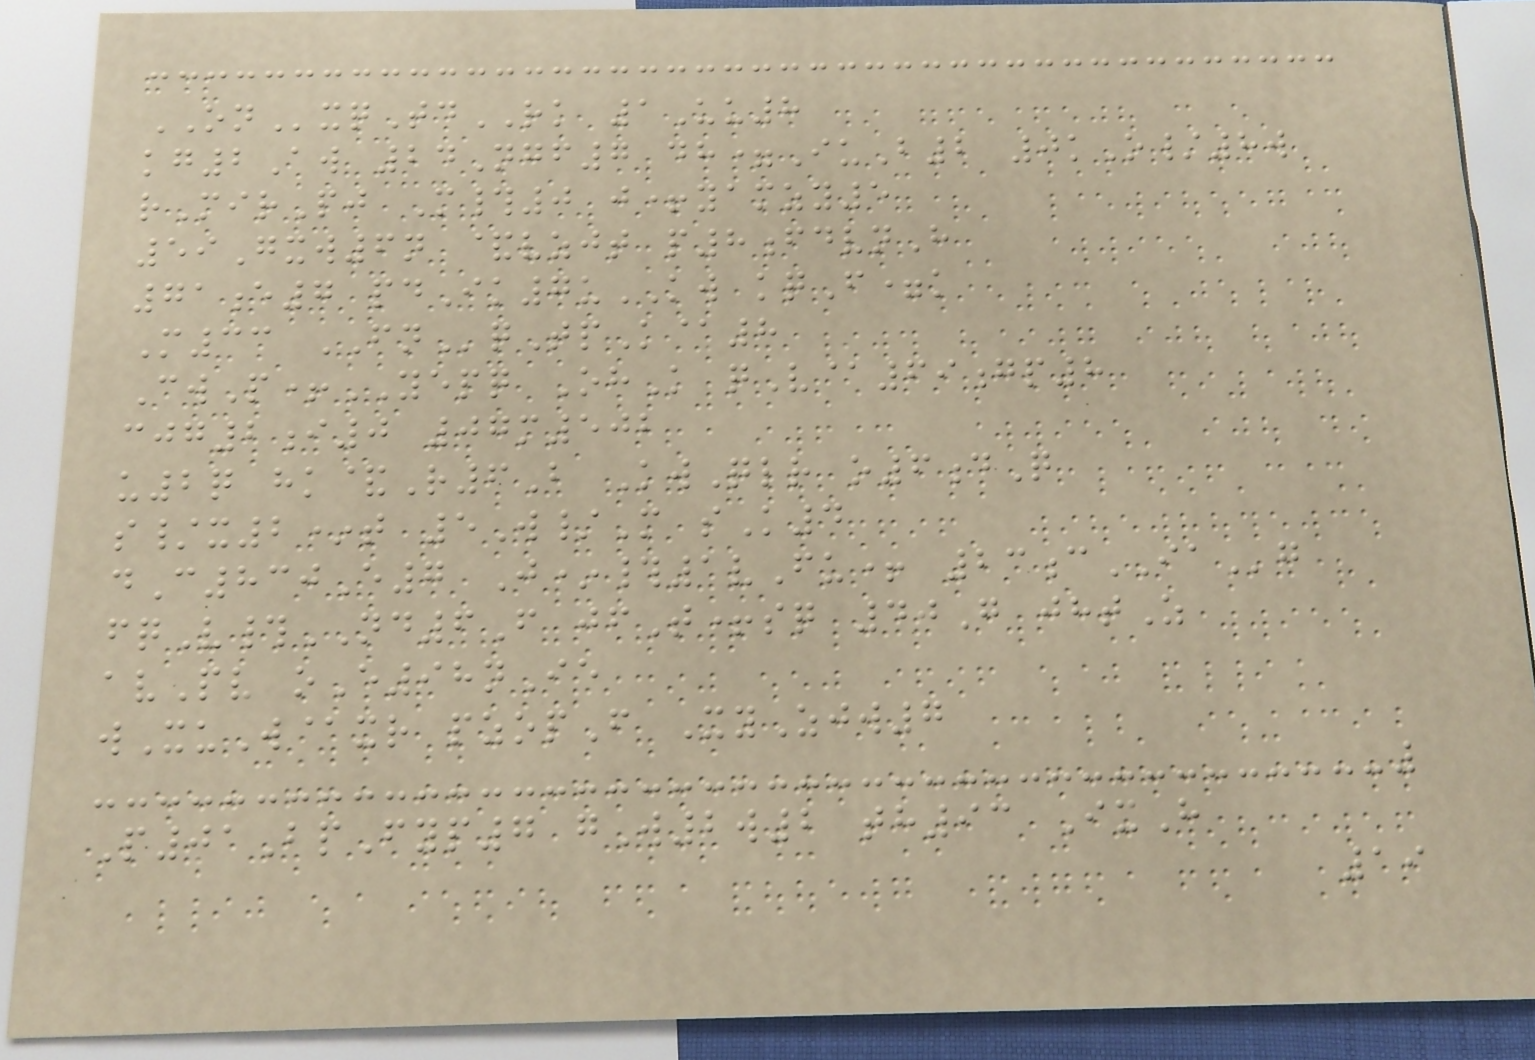ONxqTdRK 1Uu8
kg2Aw 24Ngf7 dh=IuB2 0kO/8w
rMirPj M#0 j+yamzy5
59Gxw6n &vzjt p8fdvnH
71e7 pdIk7uKW kqF=k
M33 FNqTpK@8
CwP+YEPQ OhK qV@69gp8
cjg2i0 07m502
u2q hk&R6B KwQlr o6dQ
s/x2*t 5W/M sK4
dC830E7 J*#1vFu+ 23cIAg
fqV#ND6F jfT+sq 40G jhtZ
avPv oE98nIe
wXuW@xr pzopF XyZjw7
P01BpFyp7 gW2w2 th93 IxH
19
